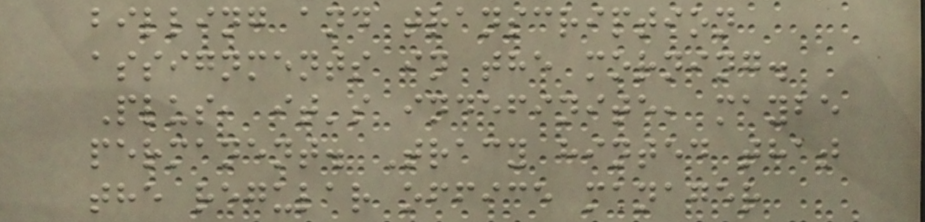billing and transcription
assignments in the morning.
Plus, it's indefinite, maybe
permanent. Tracy hinted that
the regular office manager
